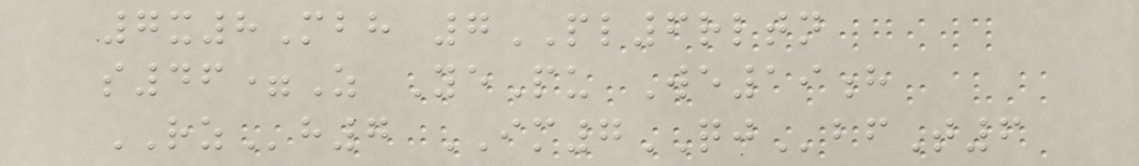7x8Mbh 7PL6rltn
s46=Z YePu We19h
RZh7 IM7QJbfT6
